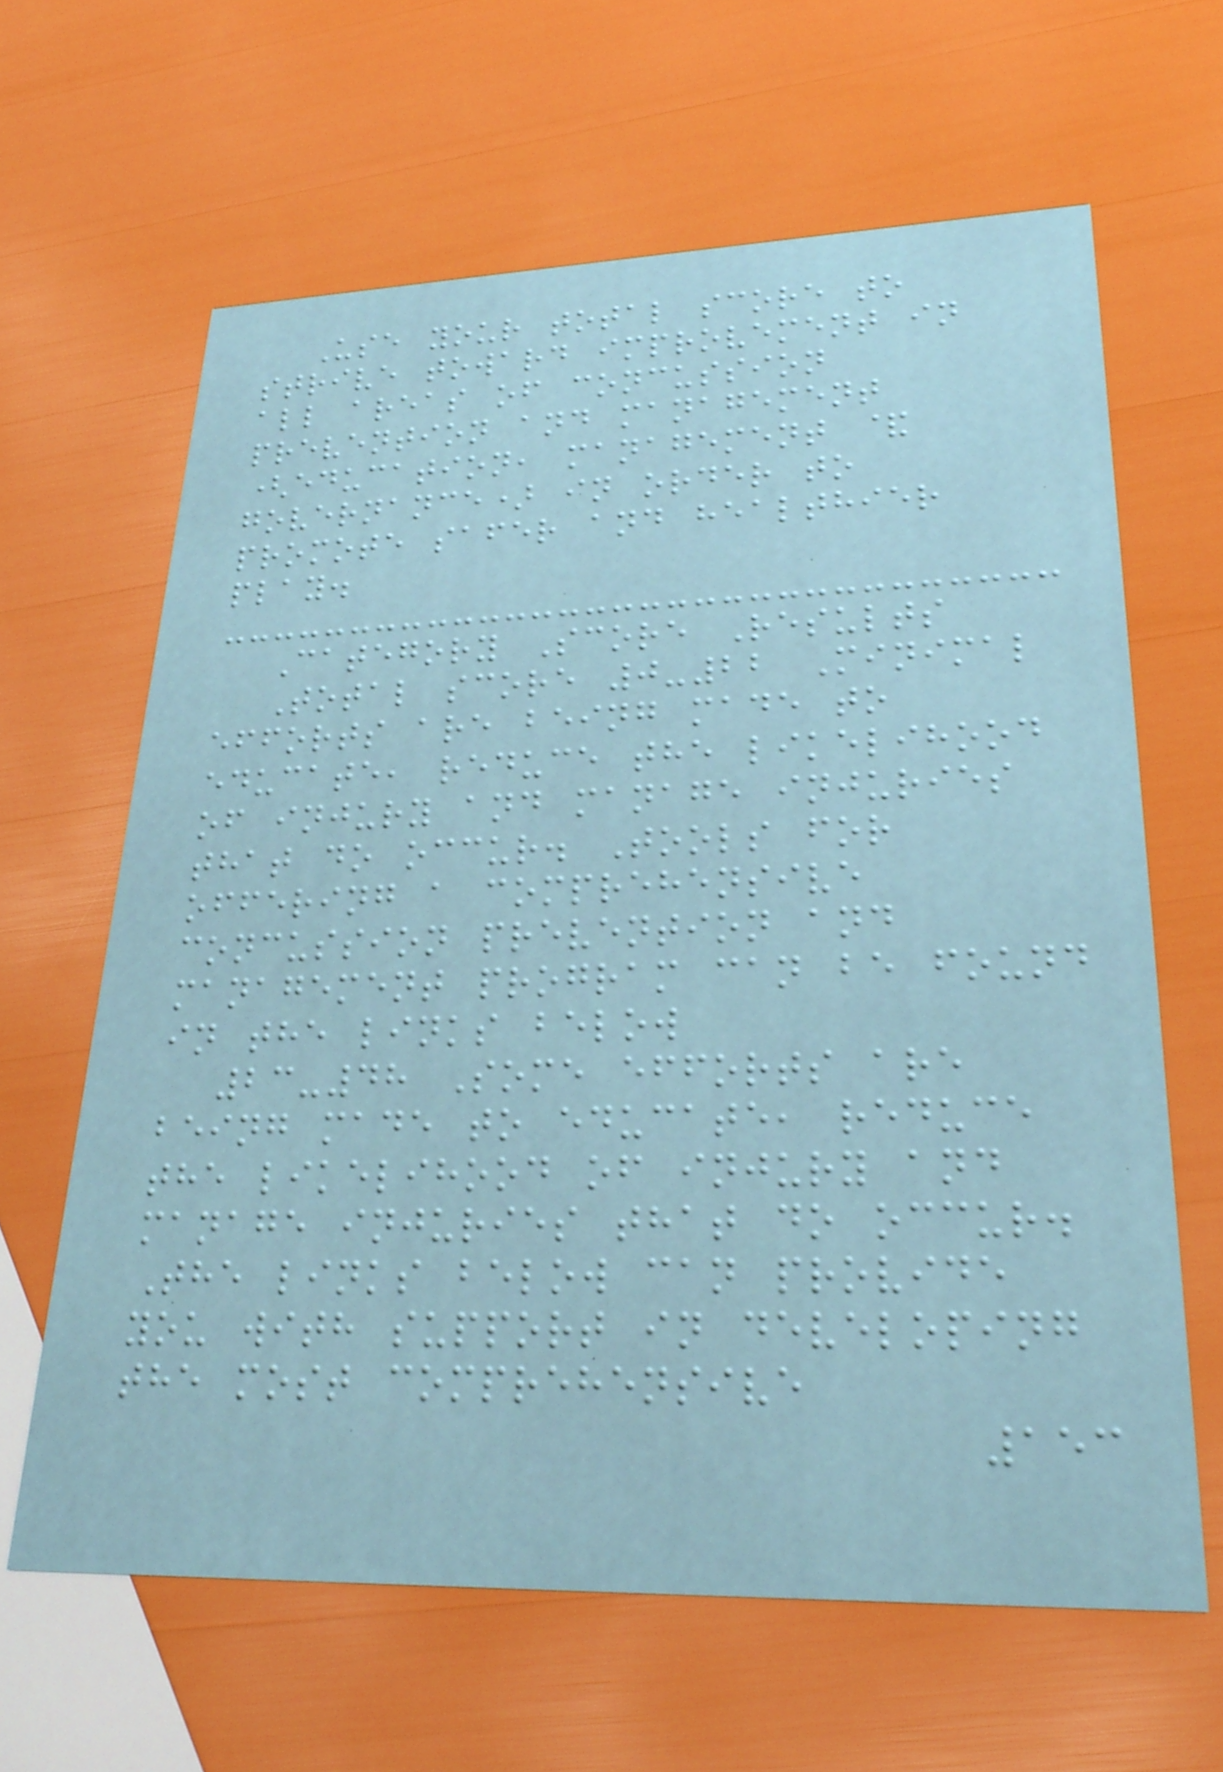Use your total score to
strive toward improvement in
all areas of concussion
prevention and management
(education, management &
governance) in order to
promote safer and healthier
play.
Category Score Results
Total score 0-22 Minimal
efforts are being made to
educate, reduce the likelihood
of injury and manage injuries
that do occur. Tools for
offering a comprehensive
concussion prevention and
management program can be found
in the links below
23-48 Some efforts are
being made to educate, reduce
the likelihood of injury and
manage injuries that do occur.
The links below can provide
you with support in developing
the most comprehensive
153
